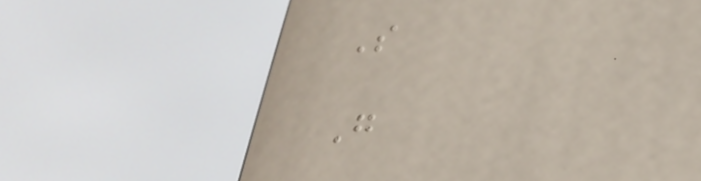S
G
